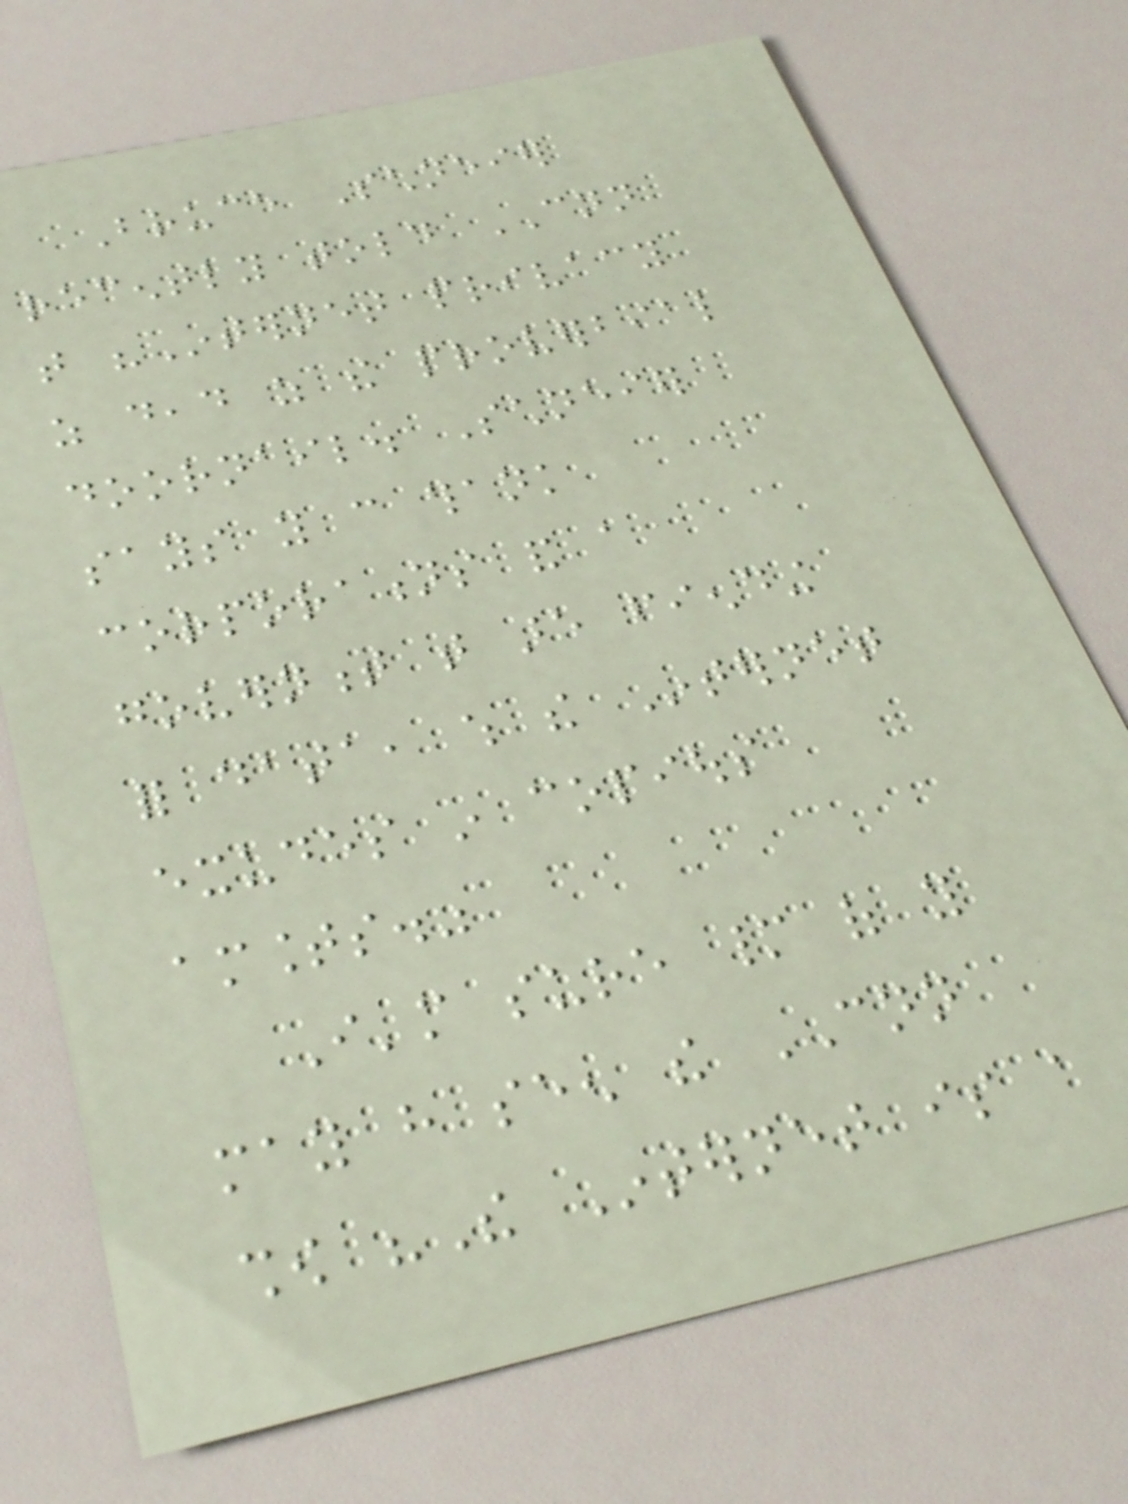Bruce Schneier
recently told CNN
that "Internet privacy
as dead as the proverbial
doornail. Schneier
says you can thank
corporations and a
government that are fiending
for data, which the Internet
exudes in copious
amounts."
I'm sure many of you
may have seen the CNN
show "The Internet is a
